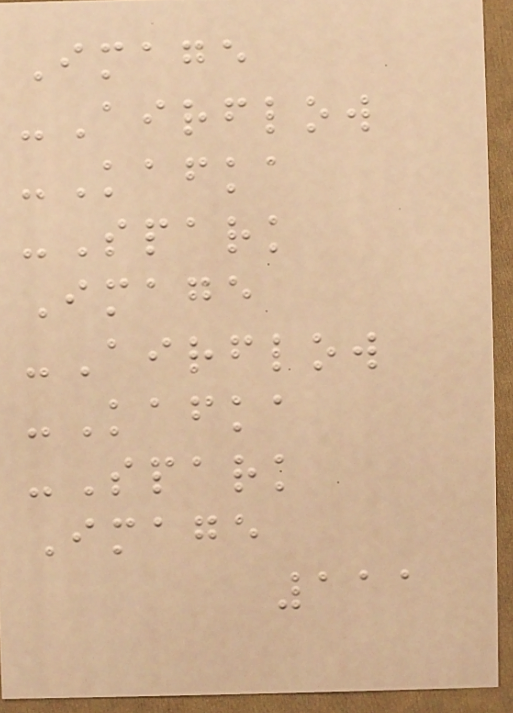Image
-Airflow
-Kafka
-Spark
Image
-Airflow
-Kafka
-Spark
Image
111
